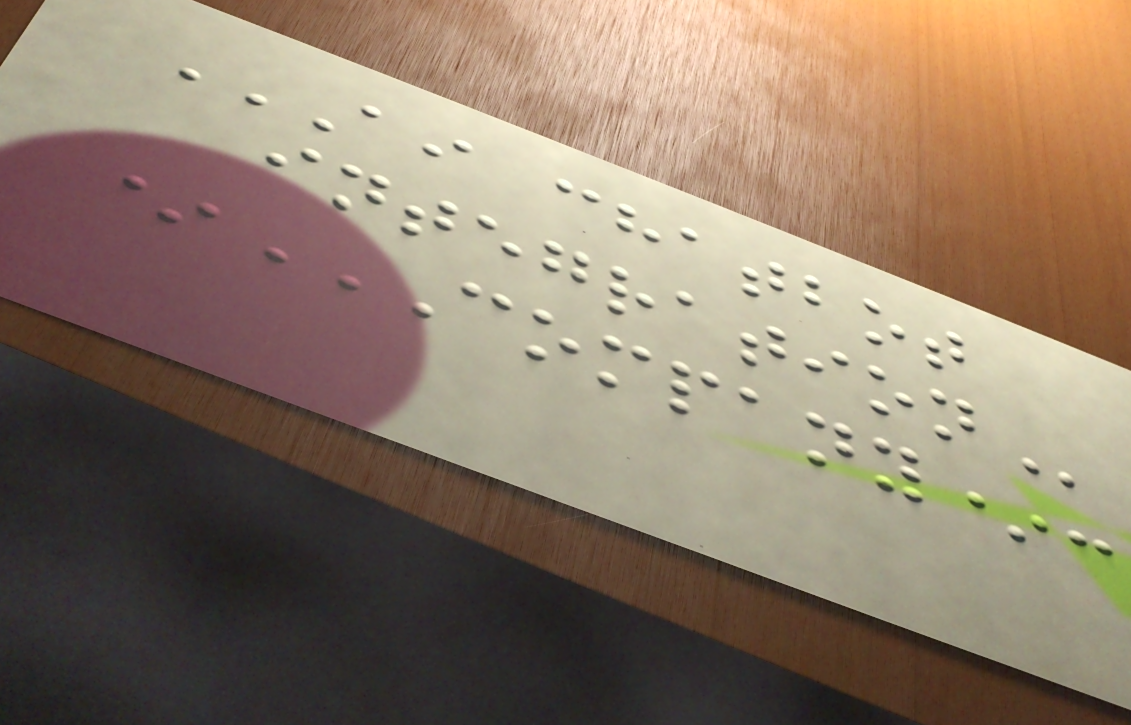AI CHATBOT
INTEGRATION
*COMPANY*:
